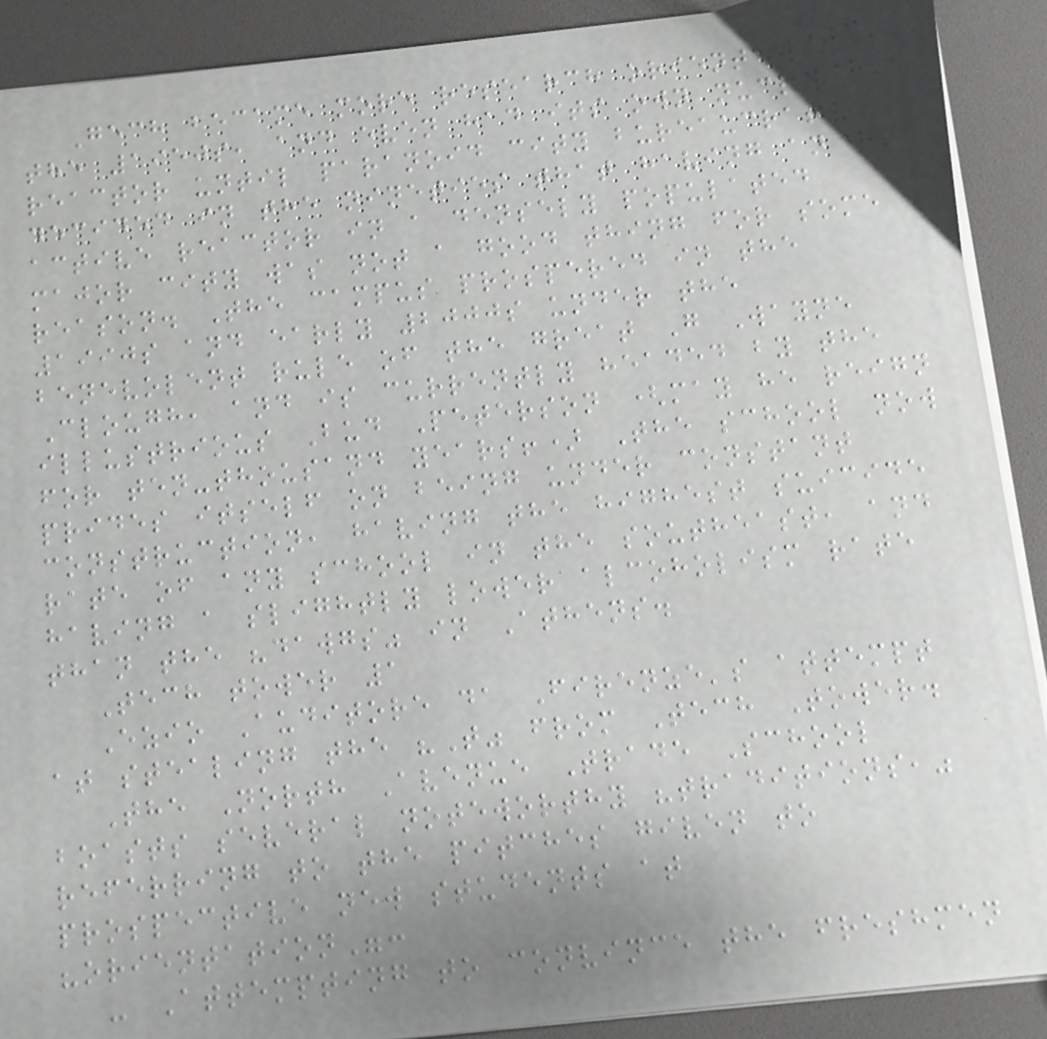Gech became more research oriented in
the 1950s, and even had its own nuclear
reactor until paranoid city bureaucrats
decided in the nineties that having an
active reactor in a densely populated
major city was not a good thing for some
reason. The campus prospered in the
1990s and early 2000s under the
benevolent rule of the great G Wayne
Clough, and is currently headed by the
illustrious Bud Peterson (may he reign
for ten-thousand years!) The school now
prides itself on being under constant
construction, having the highest suicide
rate of any school in the southeast, and
having a slightly lower alcoholism rate
than the "dawgs" in Athens.
Tech tower 1
Ezio Auditore da Firenze's attempt
at stealing the "T" from Tech Tower.
The North Avenue Trade School
boasts several noteworthy "traditions,"
referring to the pitches given to
prospective new students at
"orientation":
- Attempting to convince the freshmen
